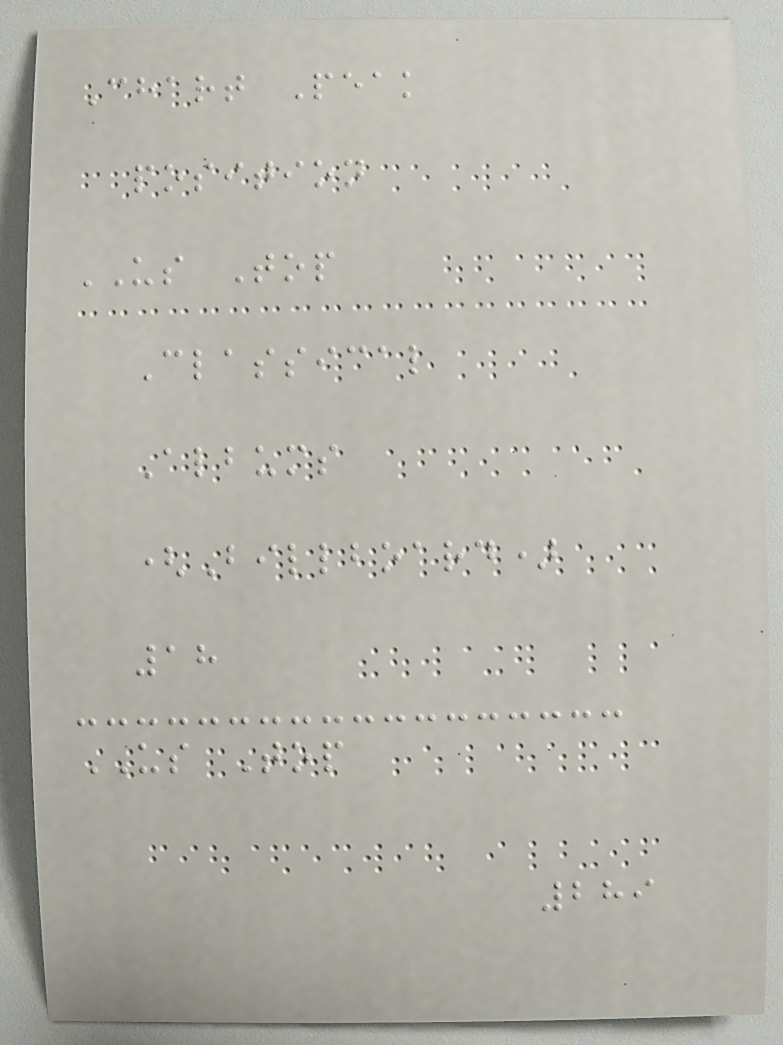Chart Peak
position
US Top
Classical
Albums
(Billboard)
18
US Top
289
